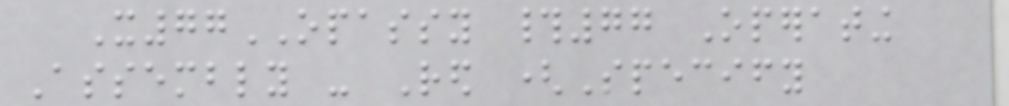X77OPASSY #77 Operating
Assembly - Red (Specify
